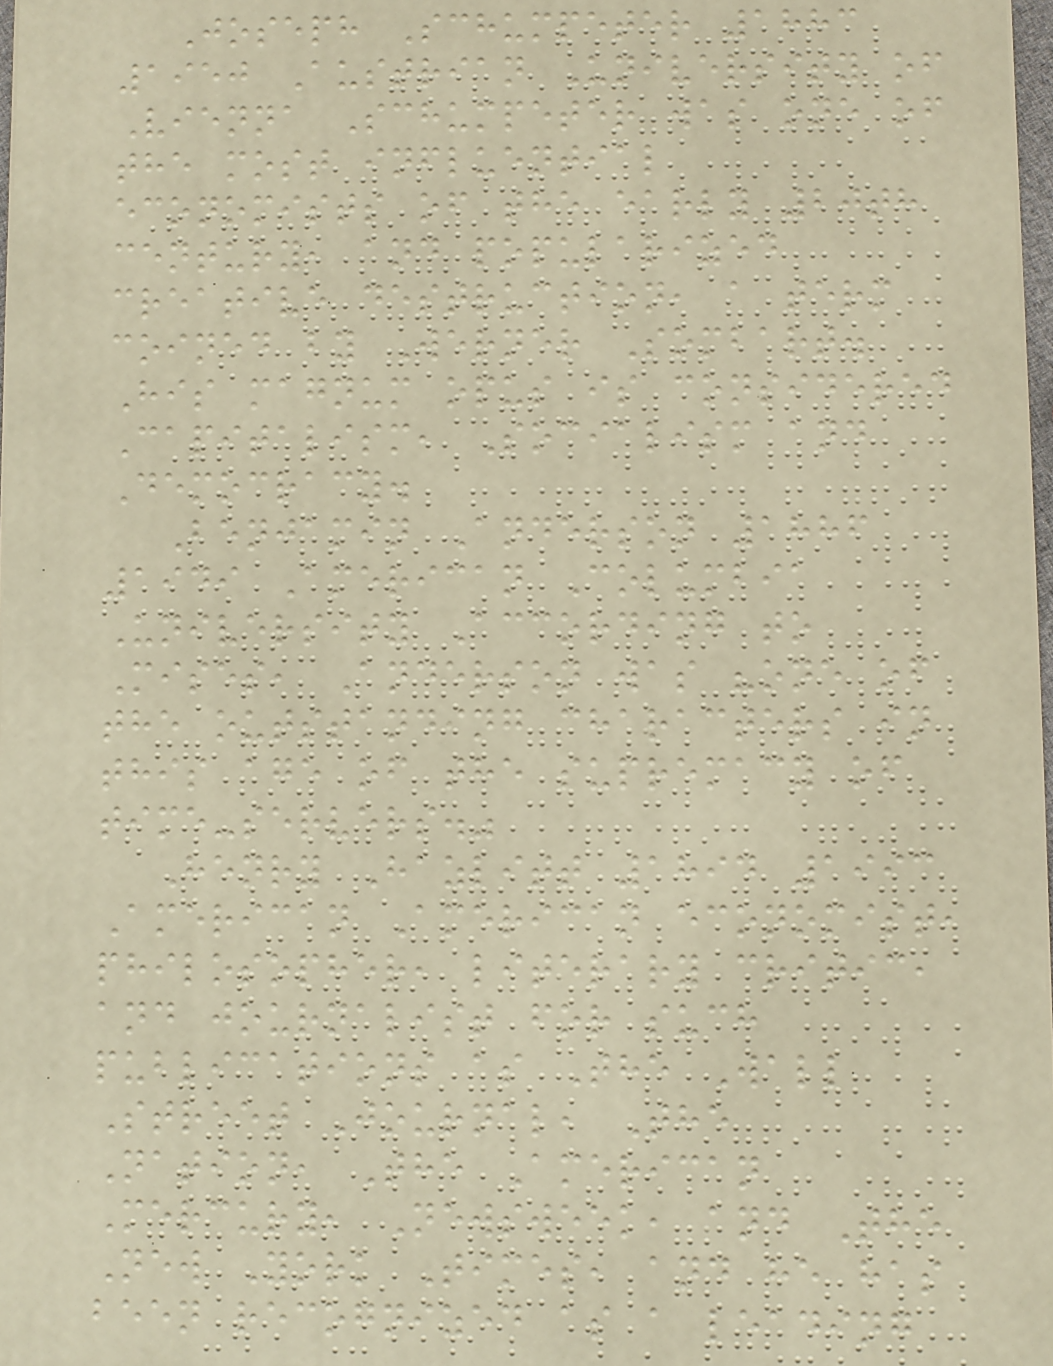Joseph Schumpeter 1883
1950 Austrian University of
Vienna Schumpeter was one of
the most influential
economists of the early 20th
century, and popularized
creative destruction, a term
coined by Werner Sombart.
His magnum opus is considered
Capitalism, Socialism and
Democracy.
Benjamin Anderson 1886
1949 American Columbia
University According to
Mises, Anderson was "one of
the outstanding characters in
this age of the supremacy of
time-servers."
Henry Hazlitt 1894 1993
American American economist,
philosopher, literary critic,
and journalist for such
publications as The Wall
Street Journal, The
Nation, The American
Mercury, Newsweek, and The
New York Times, and he has
been recognized as a leading
